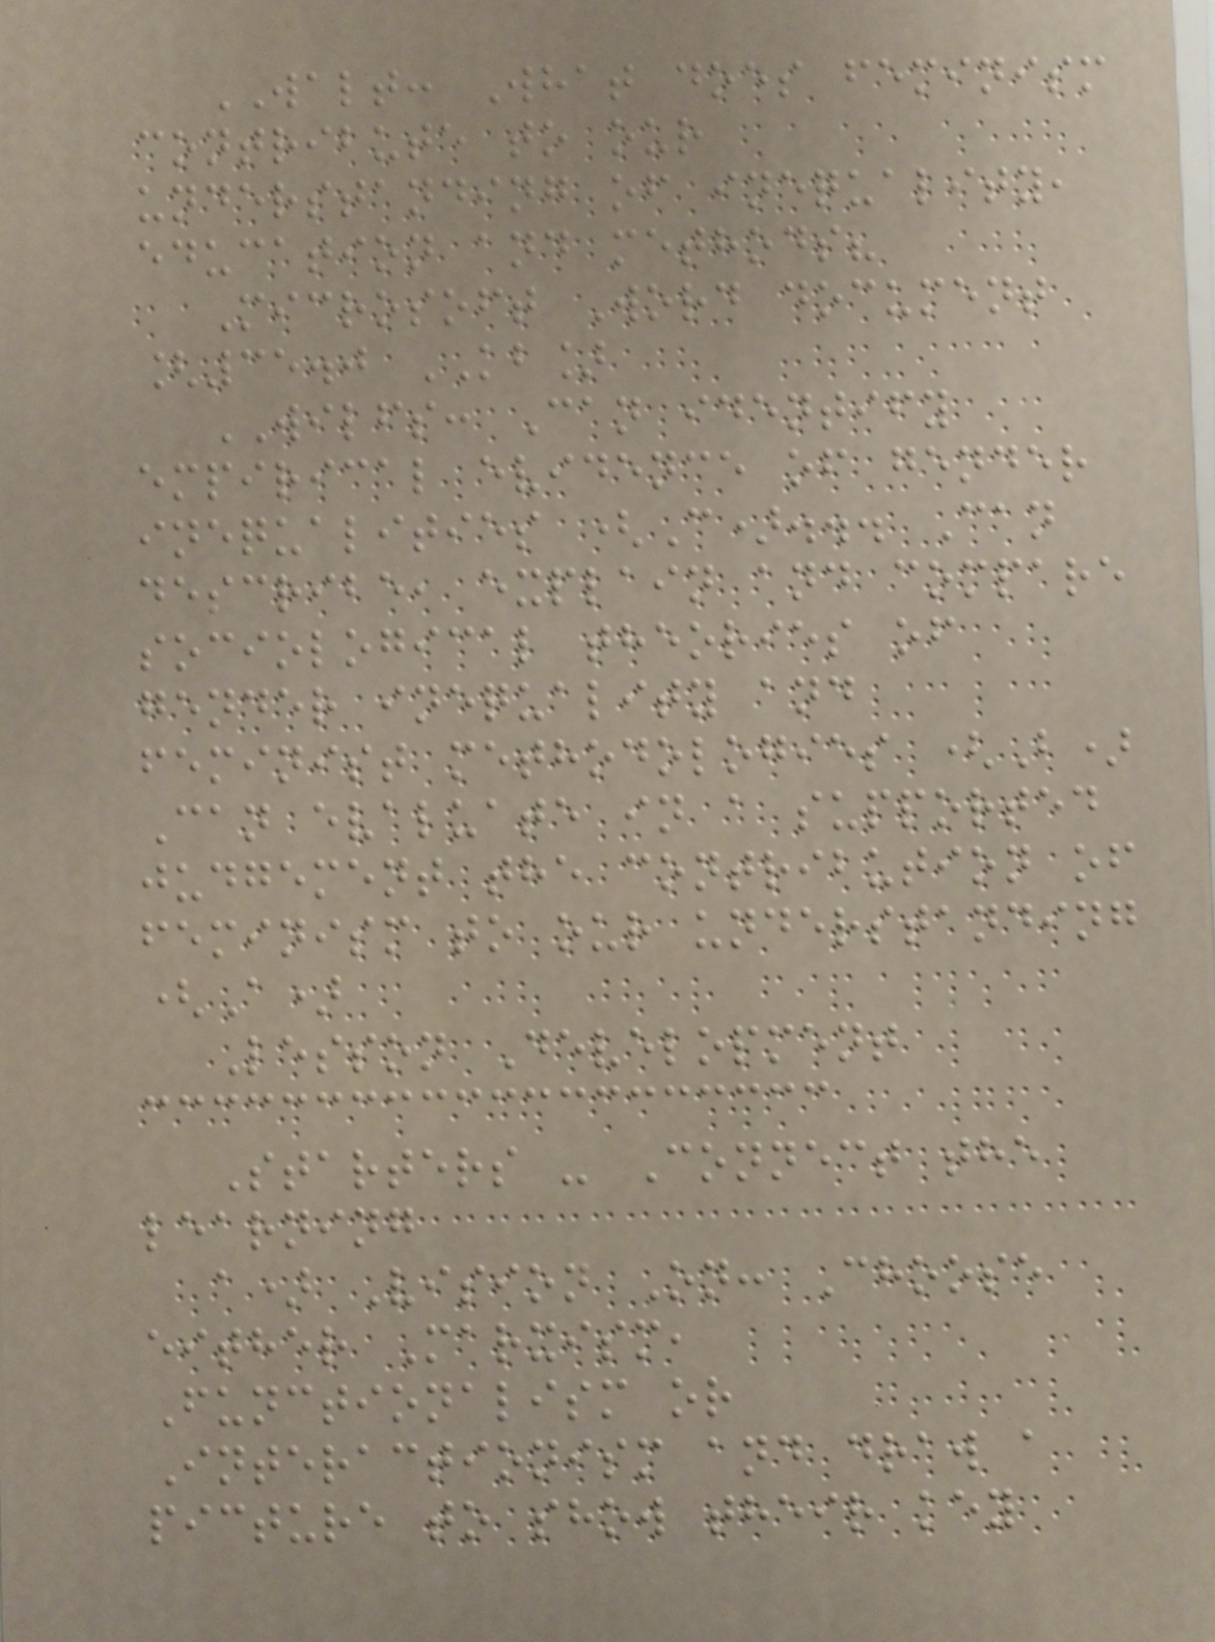WALT: What does feminism
contribute to our
understanding of inequality,
education and methods?
Microsoft Word document
[35.0 KB]
WILFS: Can identify
empirical evidence of gender
inequalities (C)... Can
describe, explain and compare
sociological theories of
gender inequality and
feminist methodologies (B)
Can evaluate in a supported
judgement the contribution of
feminism to our understanding
(A)
Lesson Development
Starters - Connect the
learning
a) Vision On: Choose
either Marxism,
Functionalism or
Interactionism and draw a
picture to show their key
